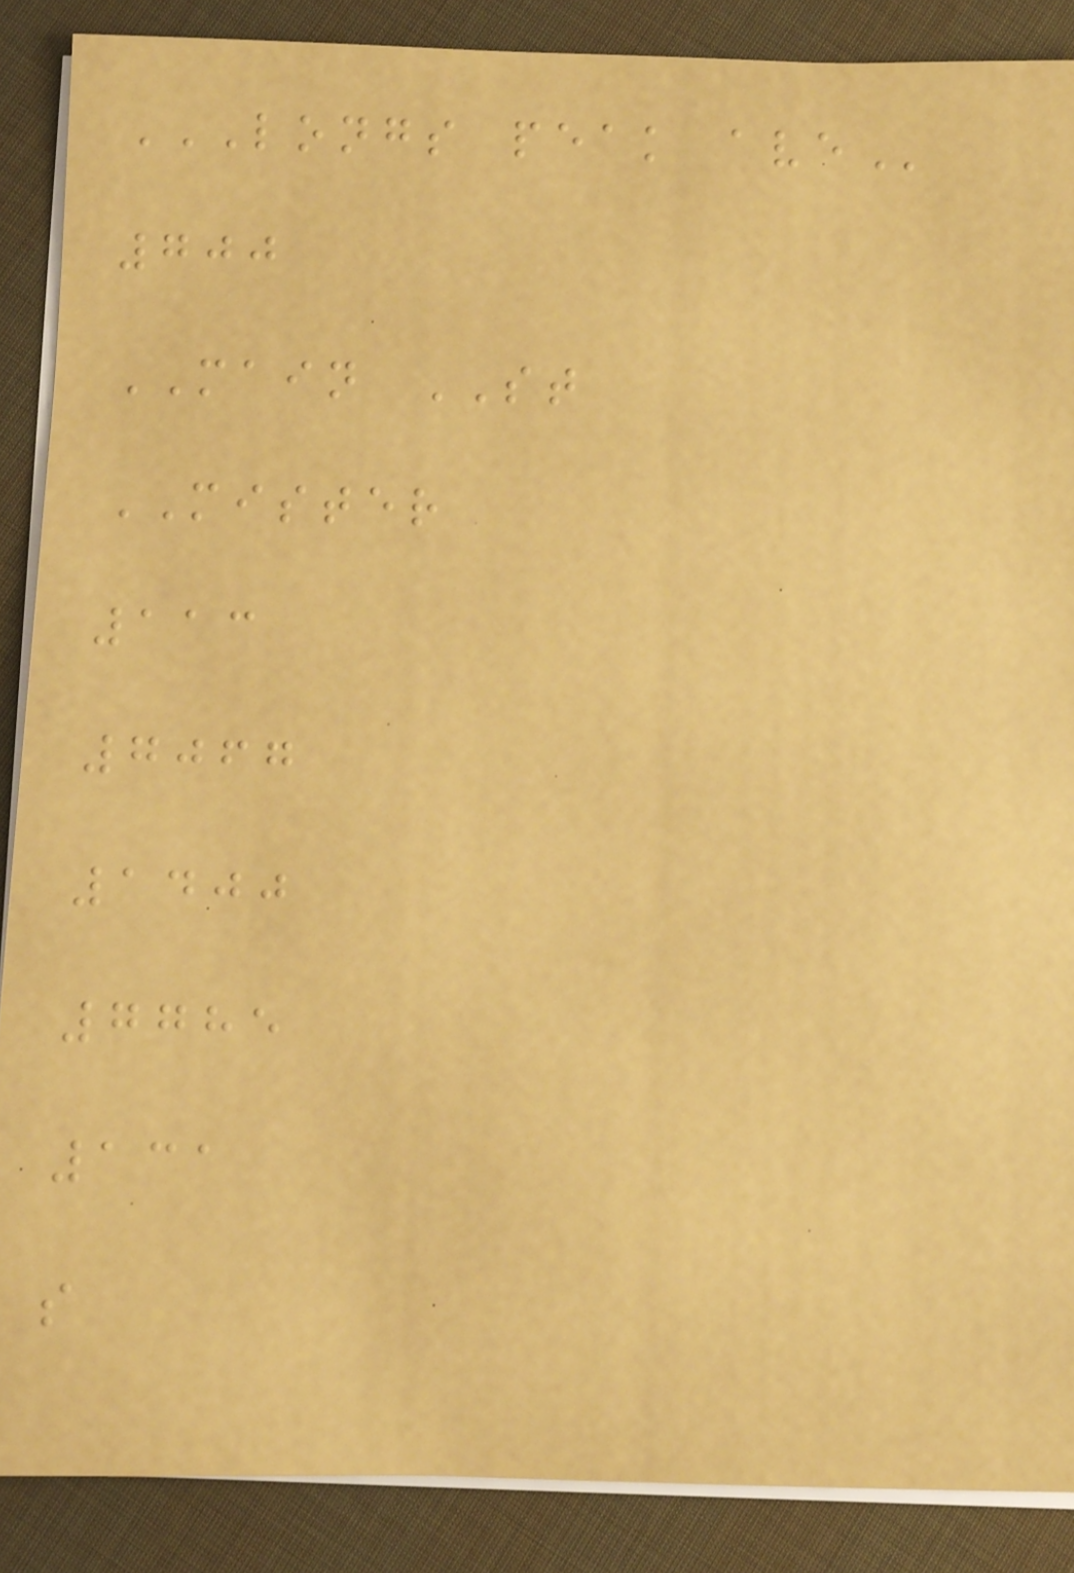LONGS PEAK AVE
700
MAIN ST
MISTER
113
7067
1400
7785
131
s
